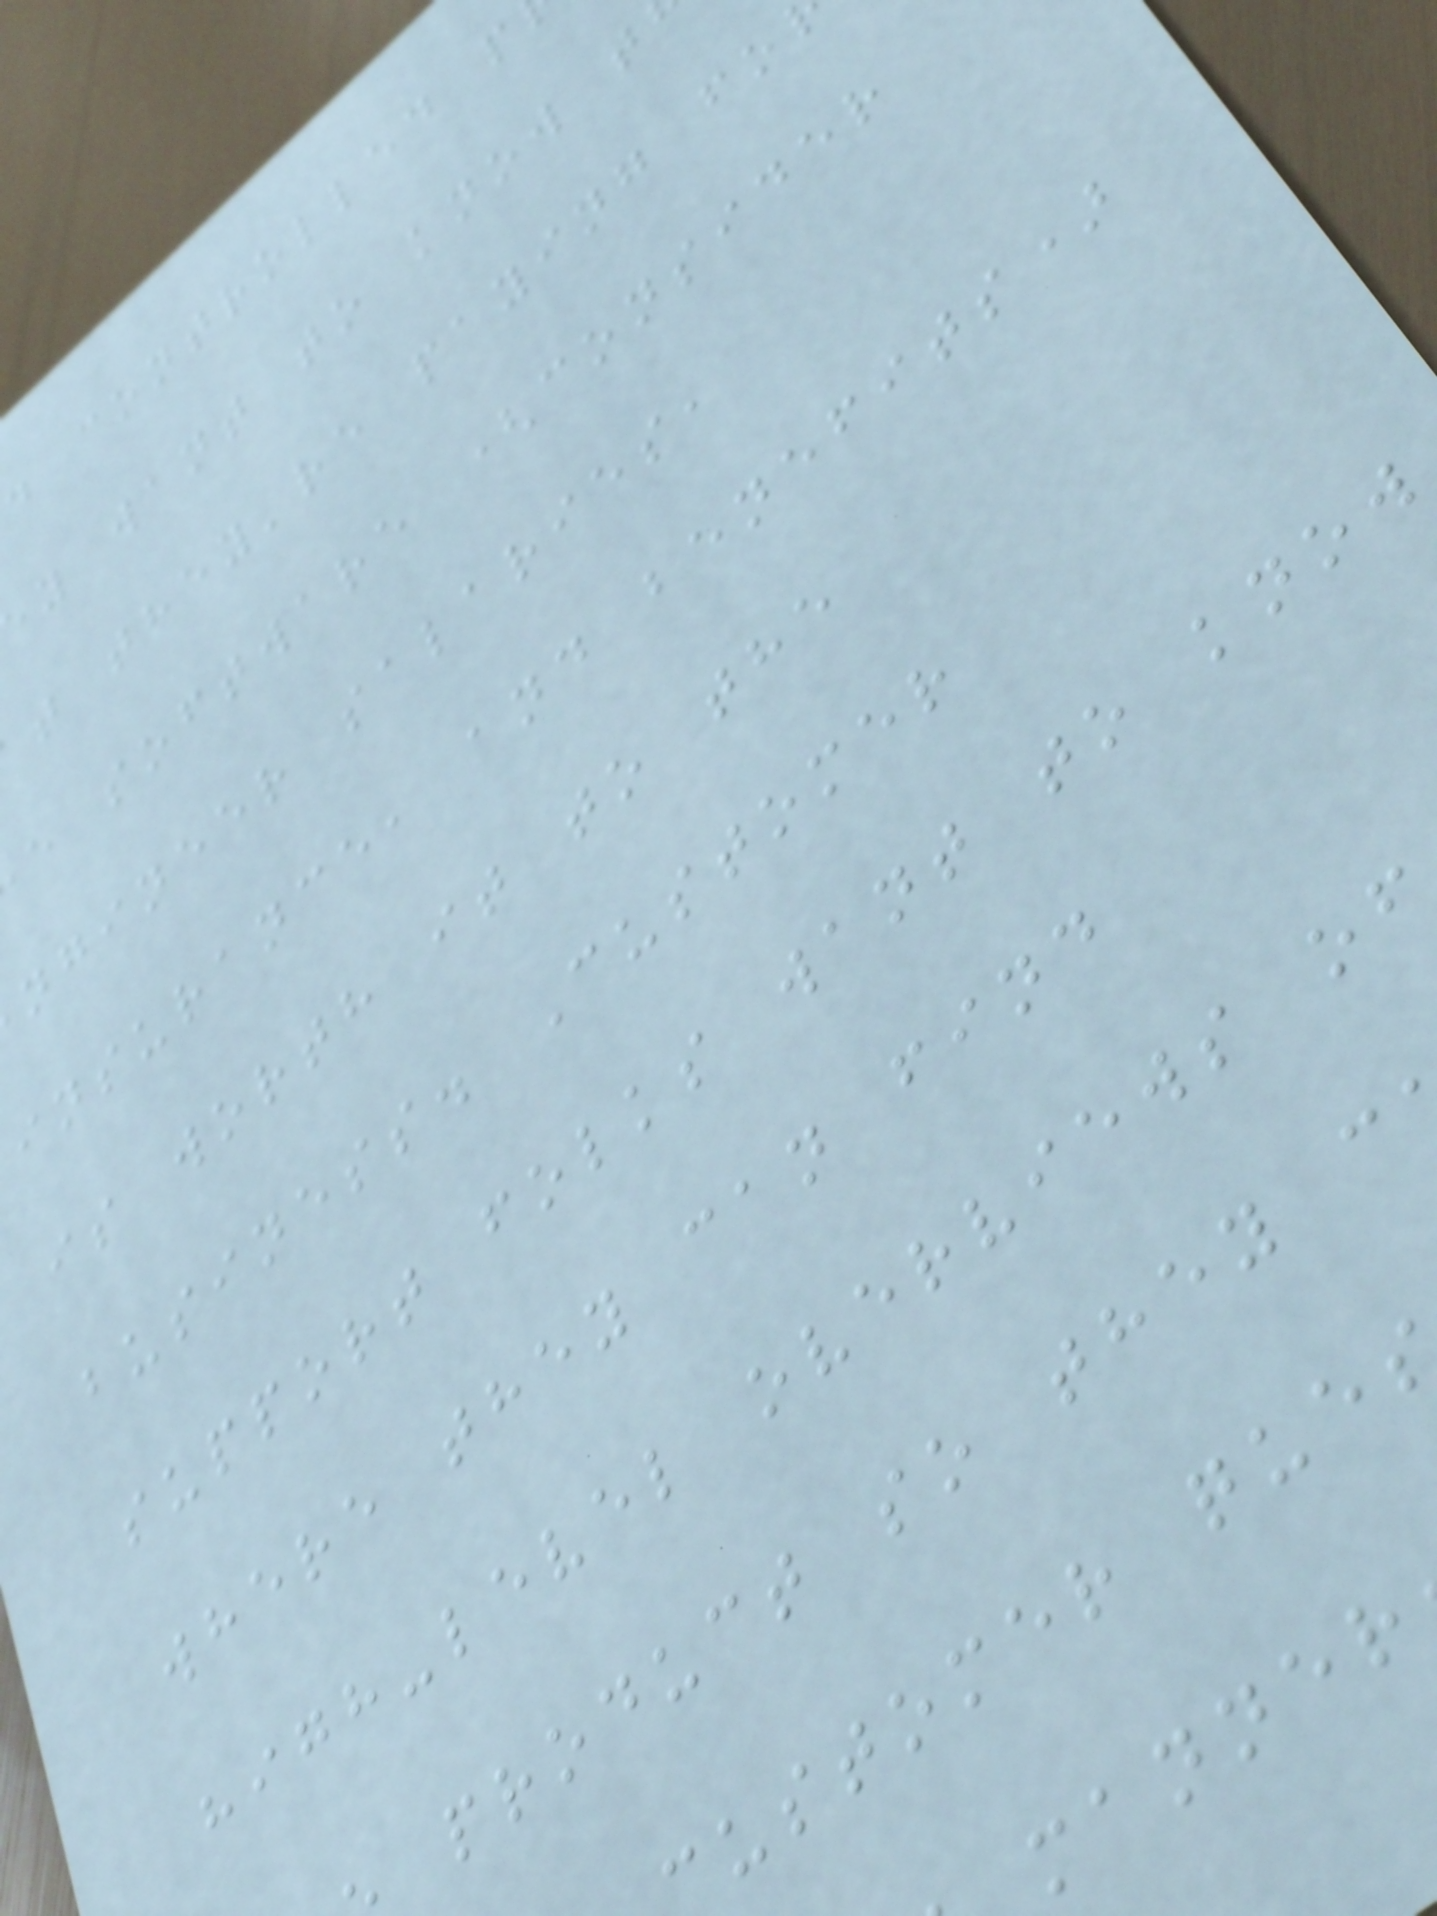d controlled p
y want to know t
t they're paying fo
e software (consider
ngineer salaries,
insurance, and benefits)
is worth it to the
business. Customer
support folks want to know
where they can find
high-level overviews of
product so they c
ustomer que
manner
